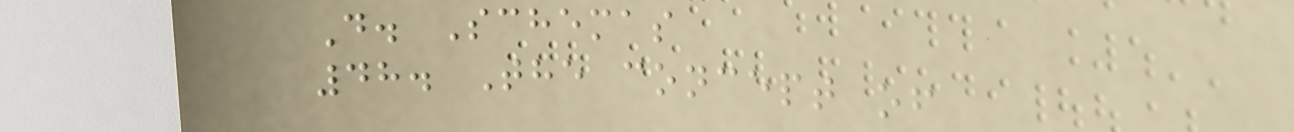D. Schemas
48. The concept of
